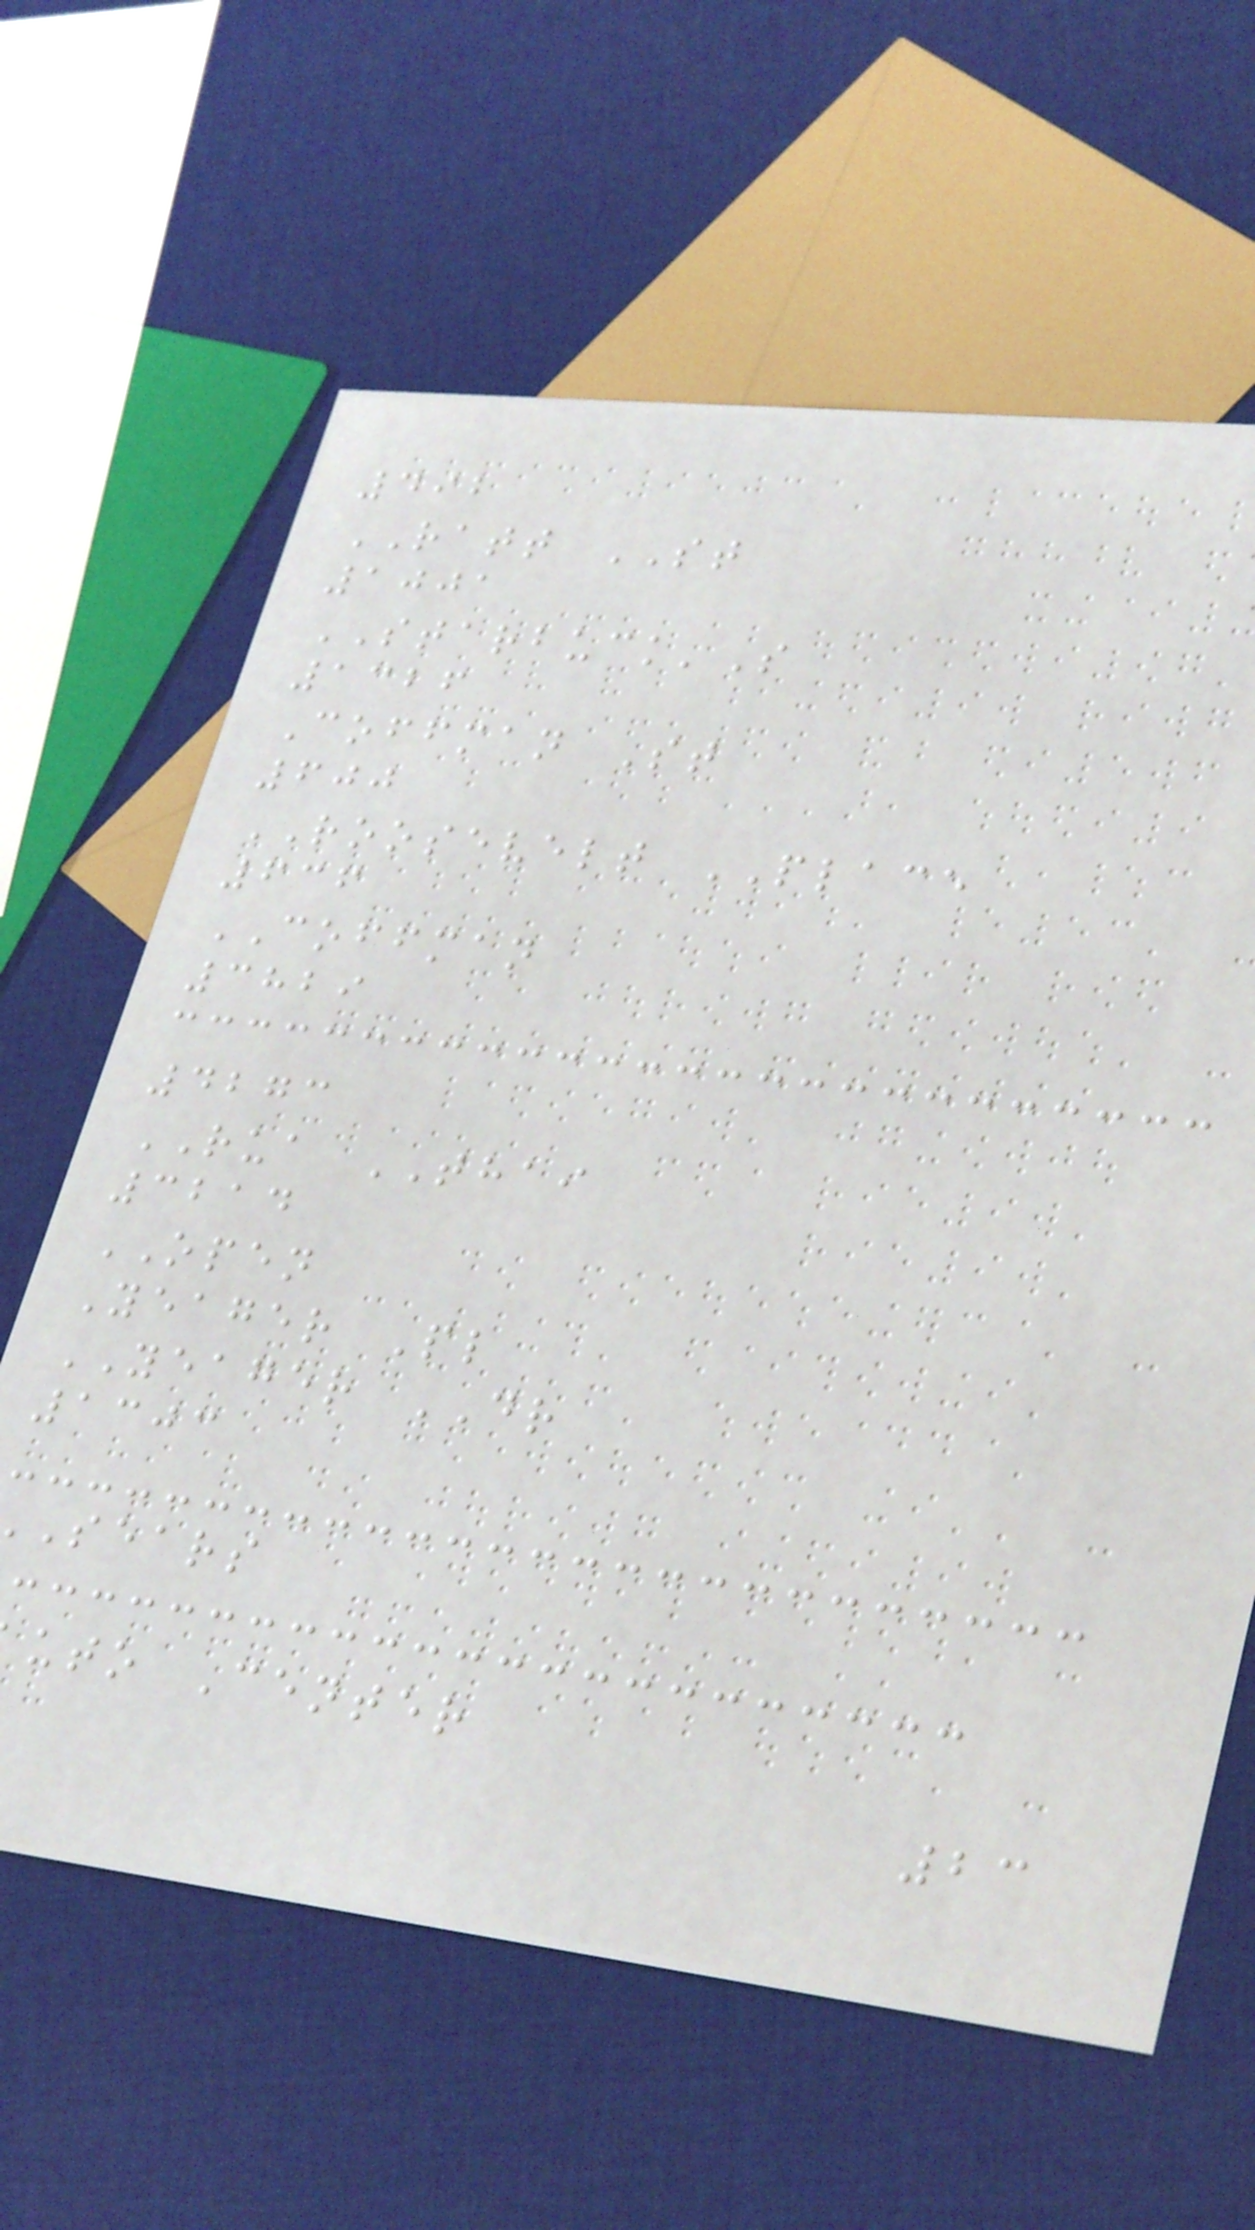492
RATT ST
1001
STARBUCK'S
1326
Coffman St
600
ROOSEVELT PLACE
636
COFFMAN
3829
4273
RUA THAI
3214
OPEN
Yeager Pl
YEAGER DR
1303
sears
uto Center
23
